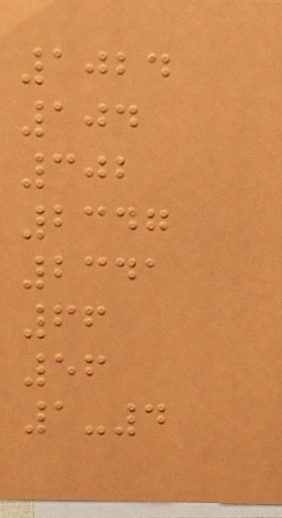1024
104
302
2347
2341
66
56
1-4
